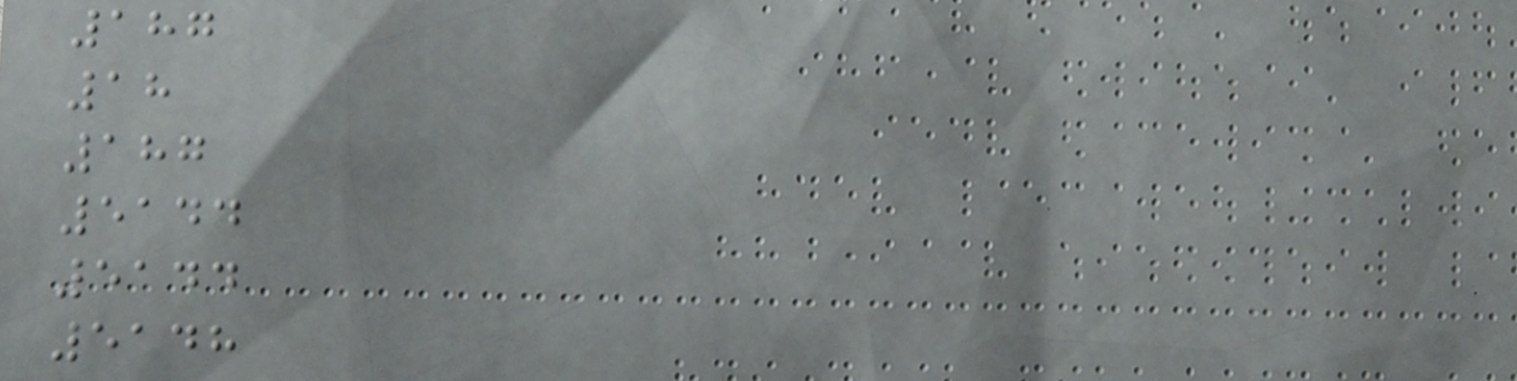187
18
187
5144
5144
5148
